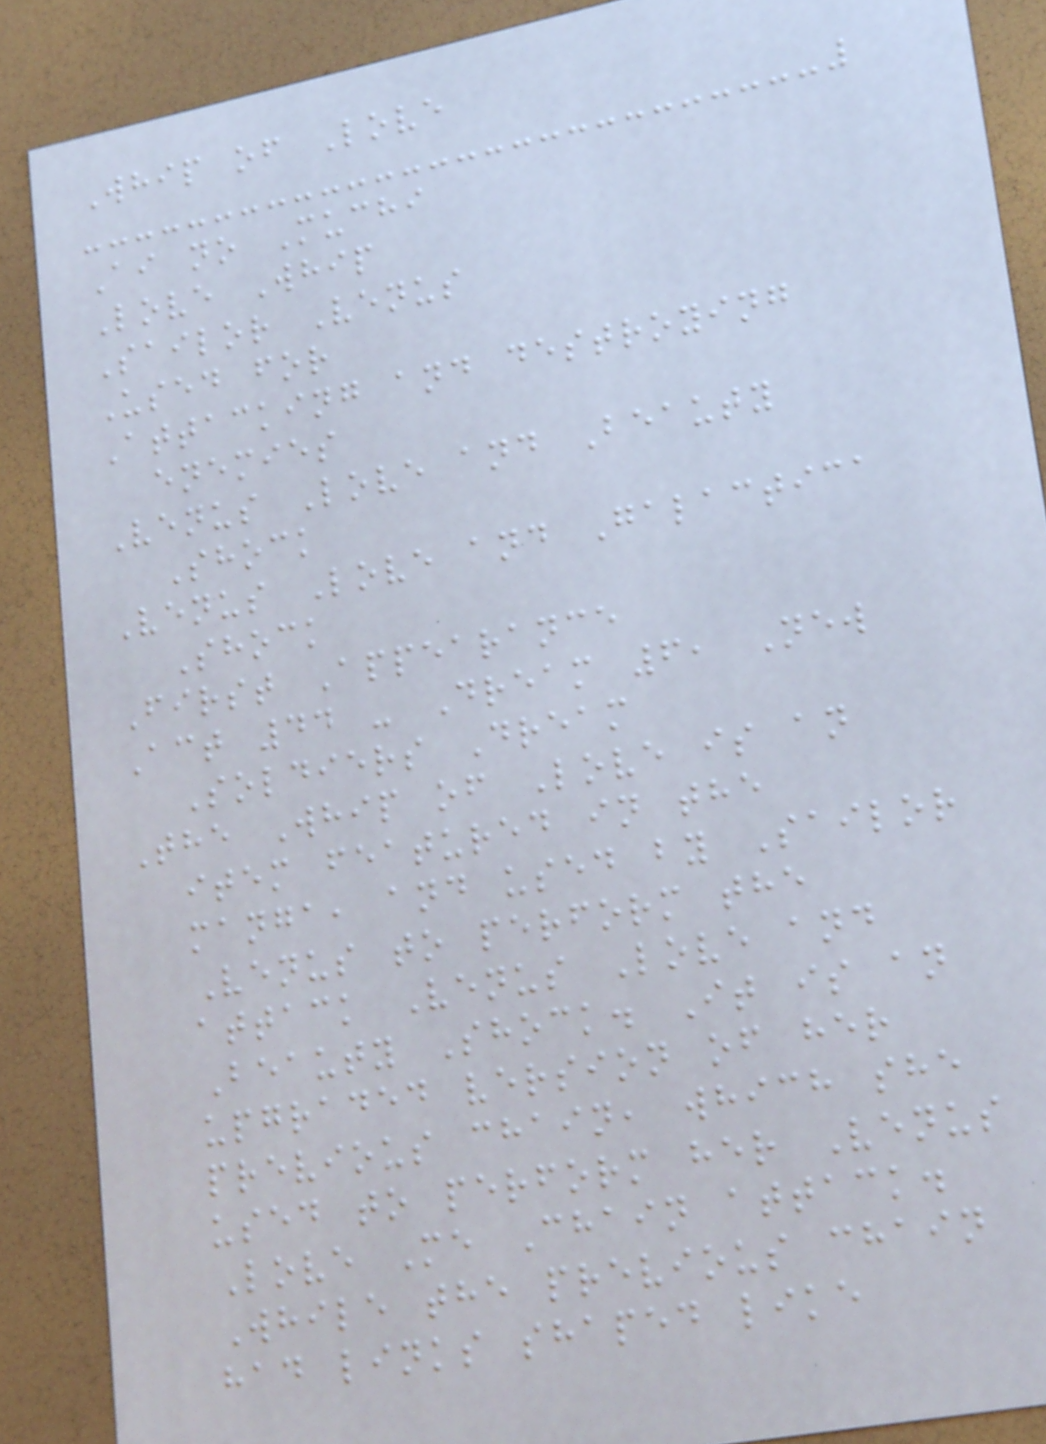Whip of Love
Ai no Muchi
Love Whip
Sailor Venus
Used for
Attacking and destroying
enemies
Venus Love and Beauty
Shock
Venus Love and Galactica
Shock
First Appearance
Act 44 - Dream 6, New
Soldiers Dream
The Whip of Love is an
item featured in the
manga, and used by Sailor
Venus to perform the
attack Venus Love and
Beauty Shock. It is an
upgraded version of her
previous chain, which she
used to perform her Venus
Love Me Chain attack.
While the previous chain
had links shaped like
